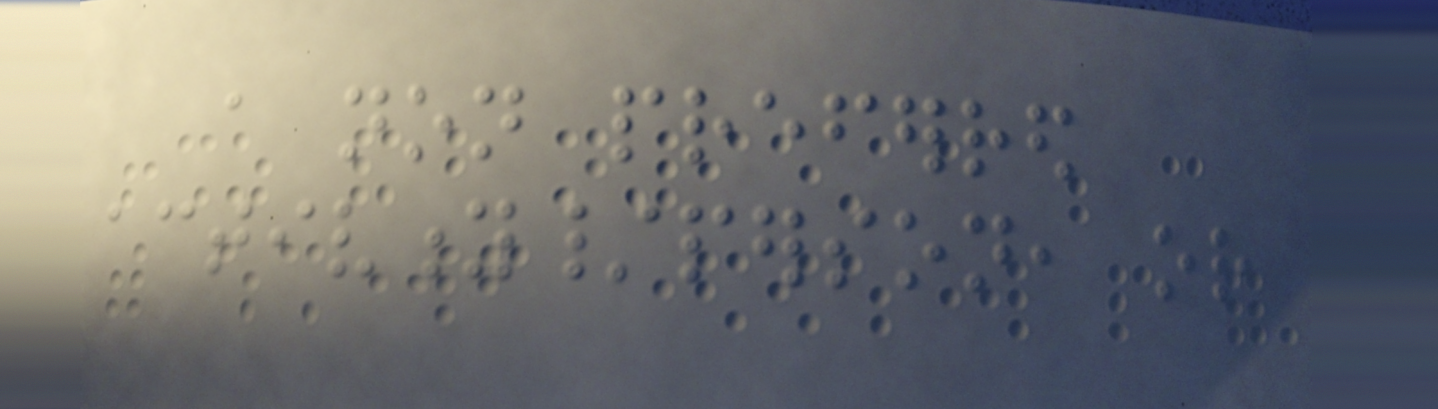a non preferred
activity/person, or
